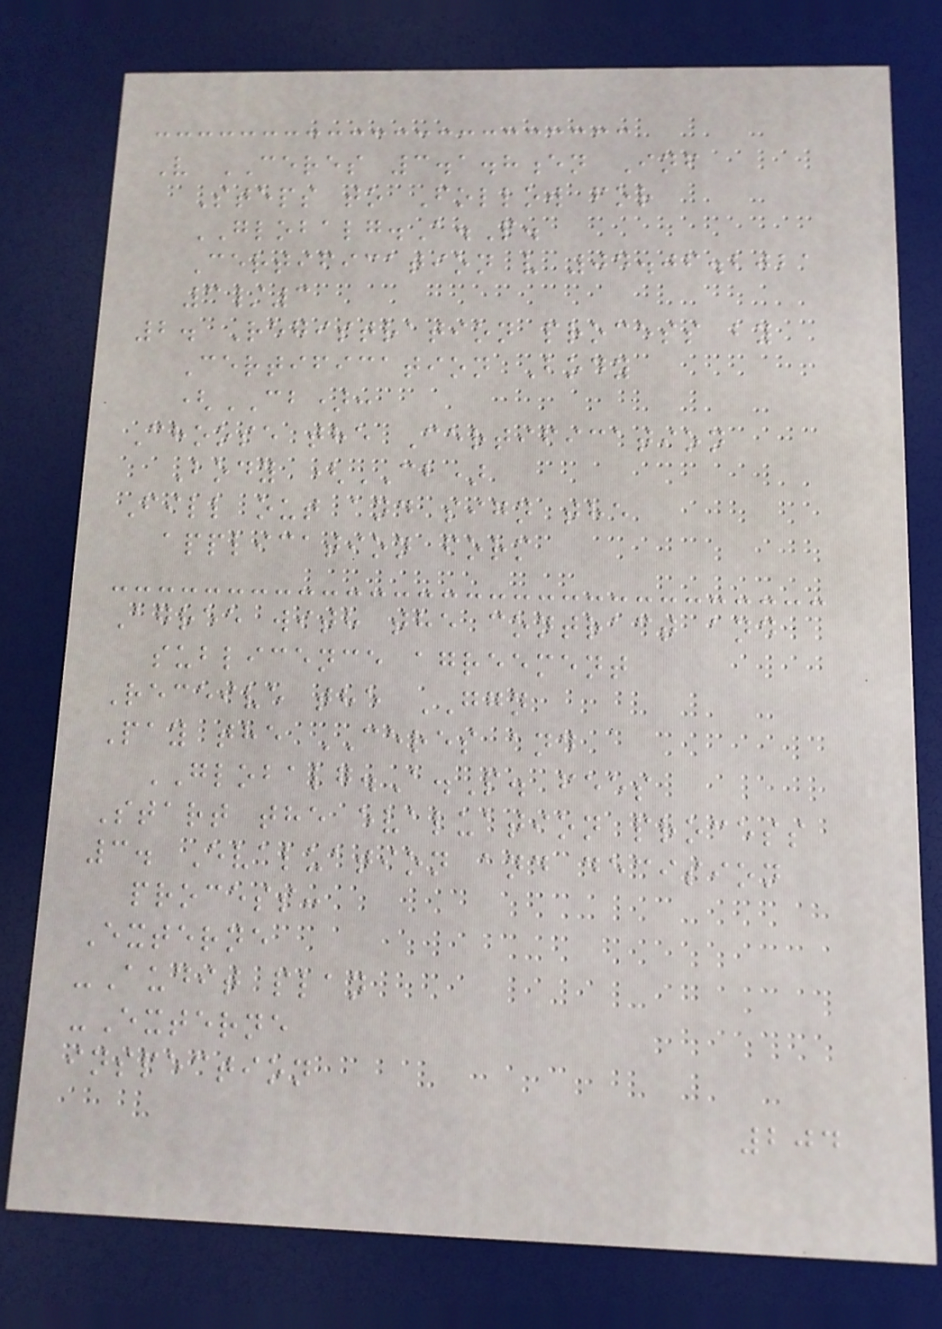V CERES 3.1.8en Inf
Steps to Follow for
GLOBALG.A.P.
Certification v 04.06.2021
3/3
2. Registration process by
Certification Body
(CB):
Choose the Certification
Body (CB)
Fill out and sign the
application form
Agree with the contract and
sublicence agreement
Receive the GGN
Pay the CERES and
GLOBALG.A.P. fees
Start the evaluation process
3. Evaluation and decision
process:
Externe
-Audit plan
-Externe
inspection
204
